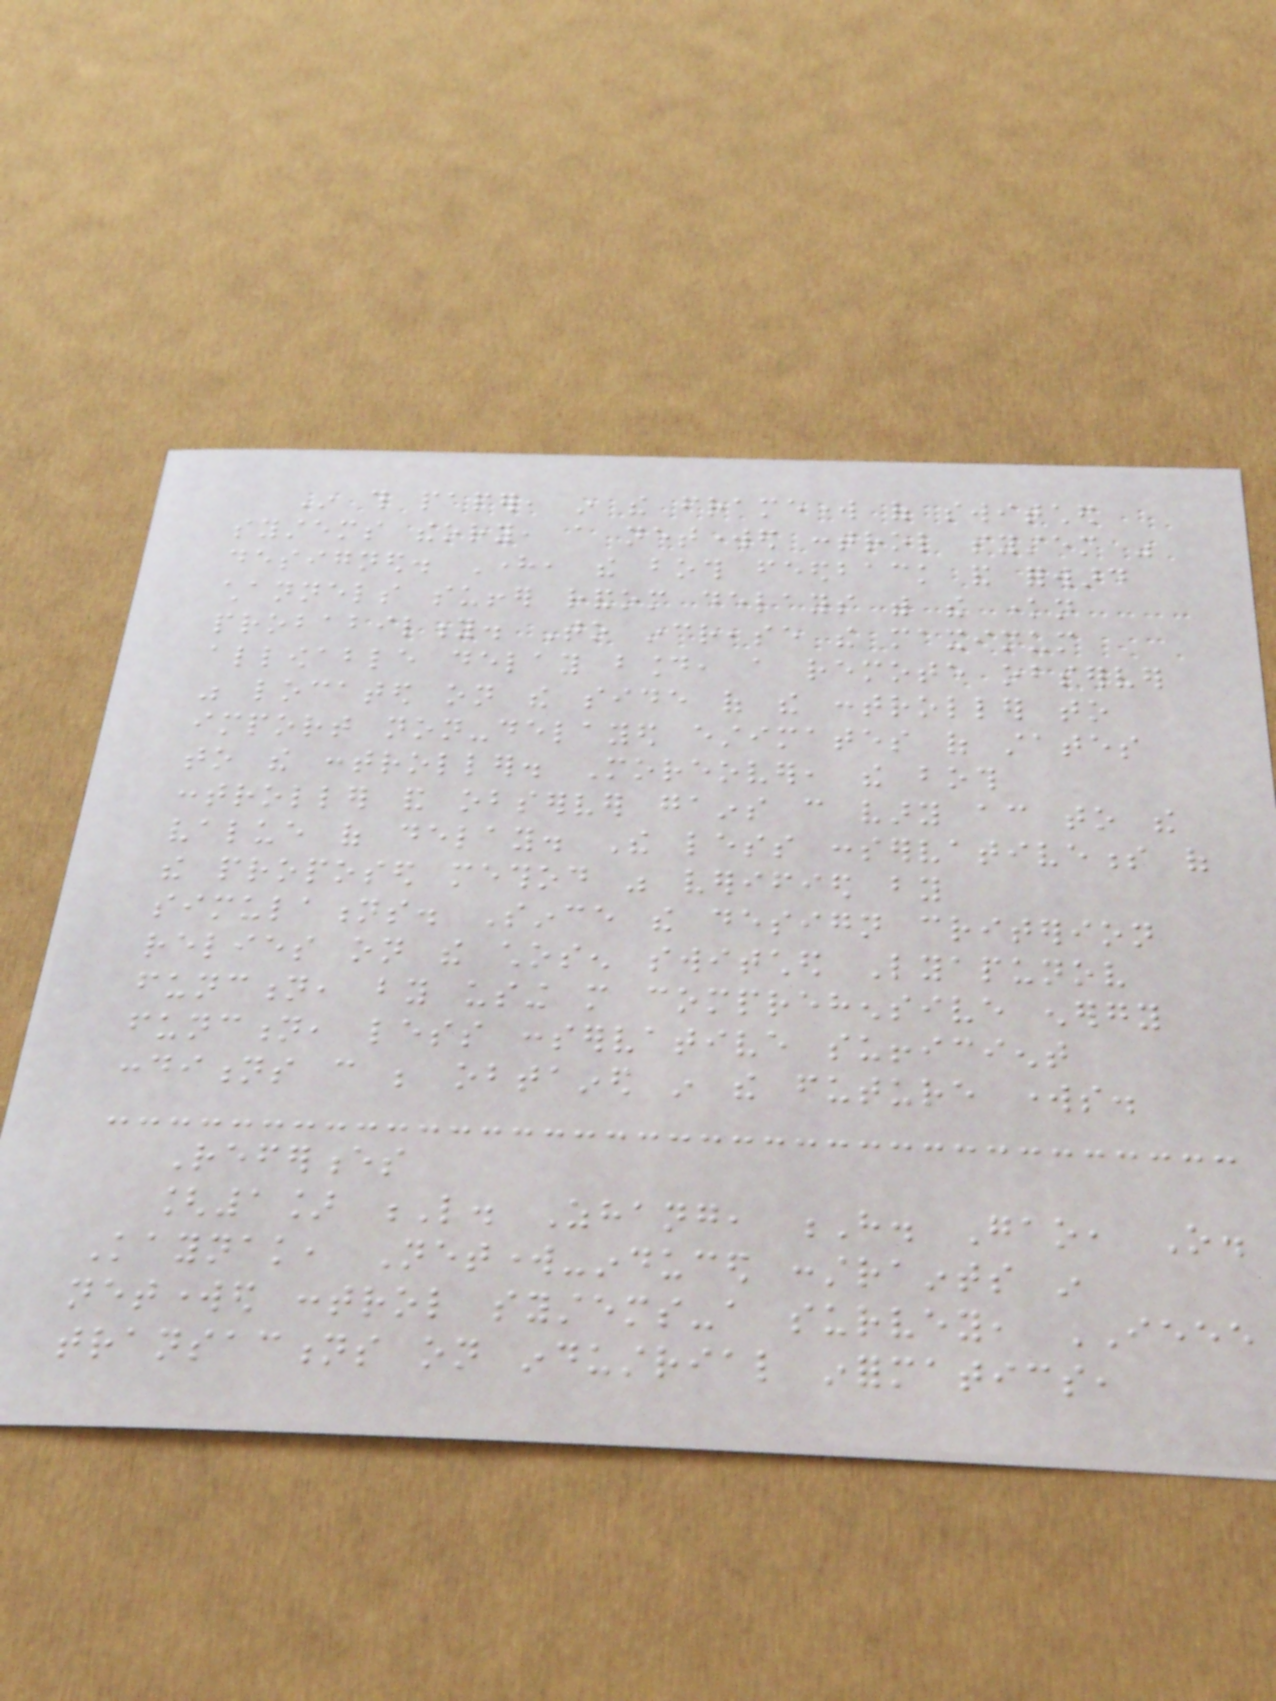In this paper, in the framework of switched
systems theory, a networked control system was
designed. Here, the both feedback and forward
channels suffer random delays with the known
probability. To increase the maximum
allowable delay bound, a remote observer
was located on the side of the controller to
import non-delayed estimates of states
to the controller. Moreover, the both
controller and observer gains can vary according to the
value of delay. The less conservativeness of
the proposed method was verified by
simulations. Since the design criterion
relies on the chosen switched Lyapunov
function, by using more comprehensive energy
function, less conservative sufficient
conditions can be obtained in the future works.
References
[1] L. Zhang, H. Gao, O.
Kaynak, Network-induced constraints in
networked control systems-a survey, IEEE
transactions on industrial informatics,
